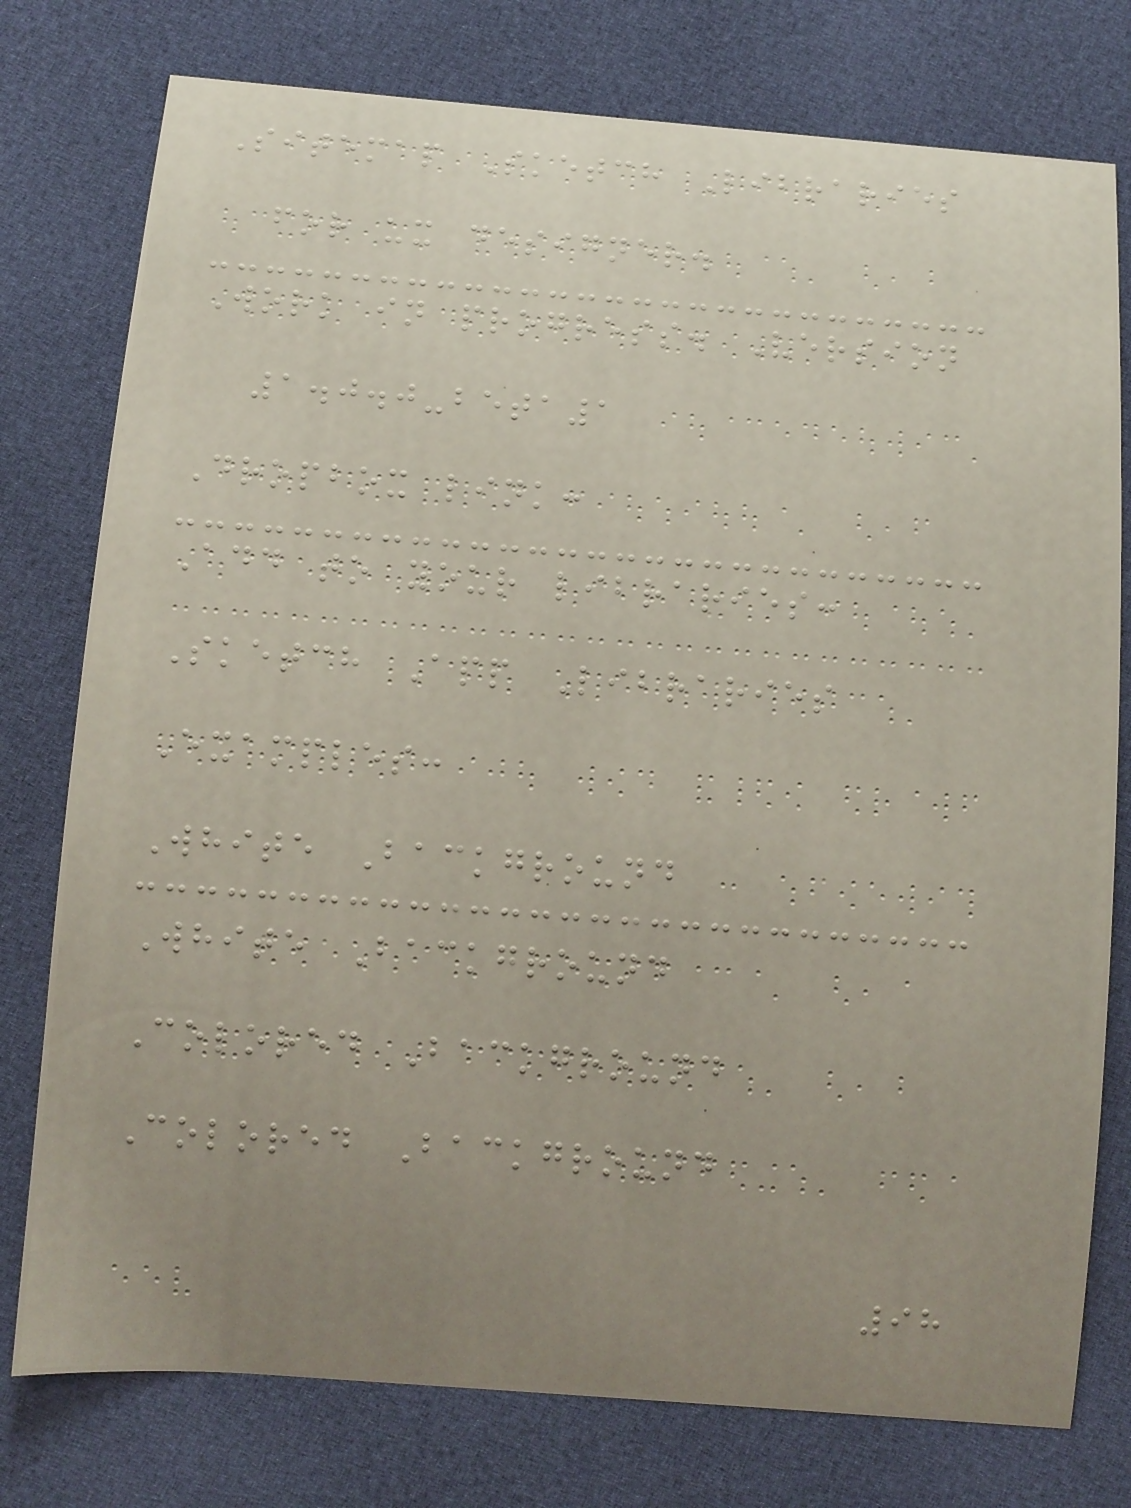Sitemap Sketch Libraries
for ux designer.
Work in progress. Version
1.0.0-beta1
Dropbox link:
Add to your libraries:
Sketch App Libraries
Examples:
White Background
White Background
Colored Background
Colored Background
98
